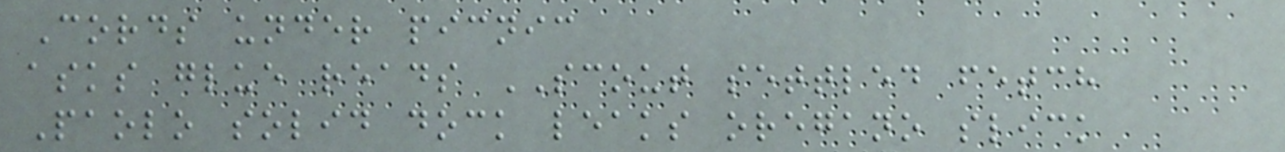Cords under picnic
asks glue reads SCOUT settled fetch
Paolo solid dock leaks oregano slick
